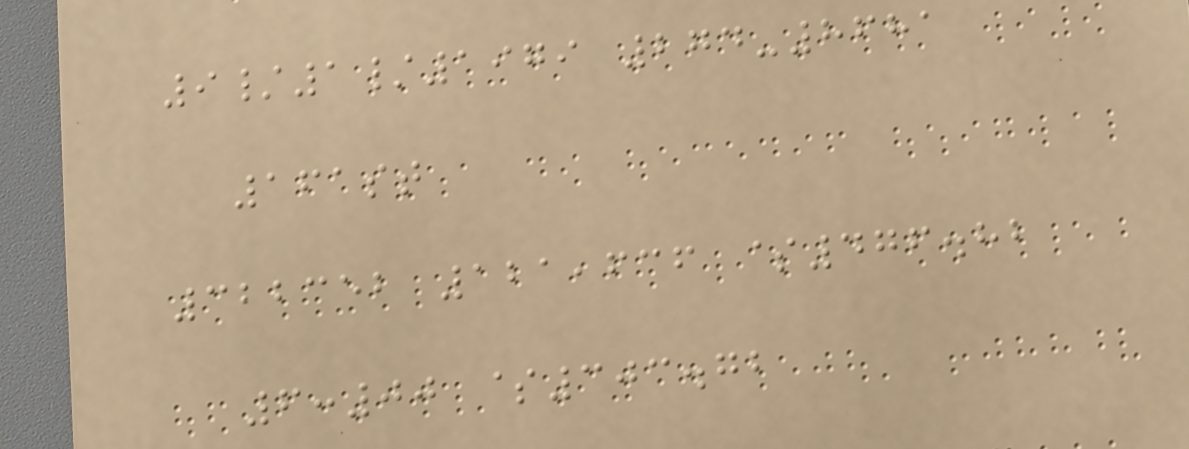9/1/1979 274-8681
161st
322352 121,636 $476.82
6:00 $303.72
